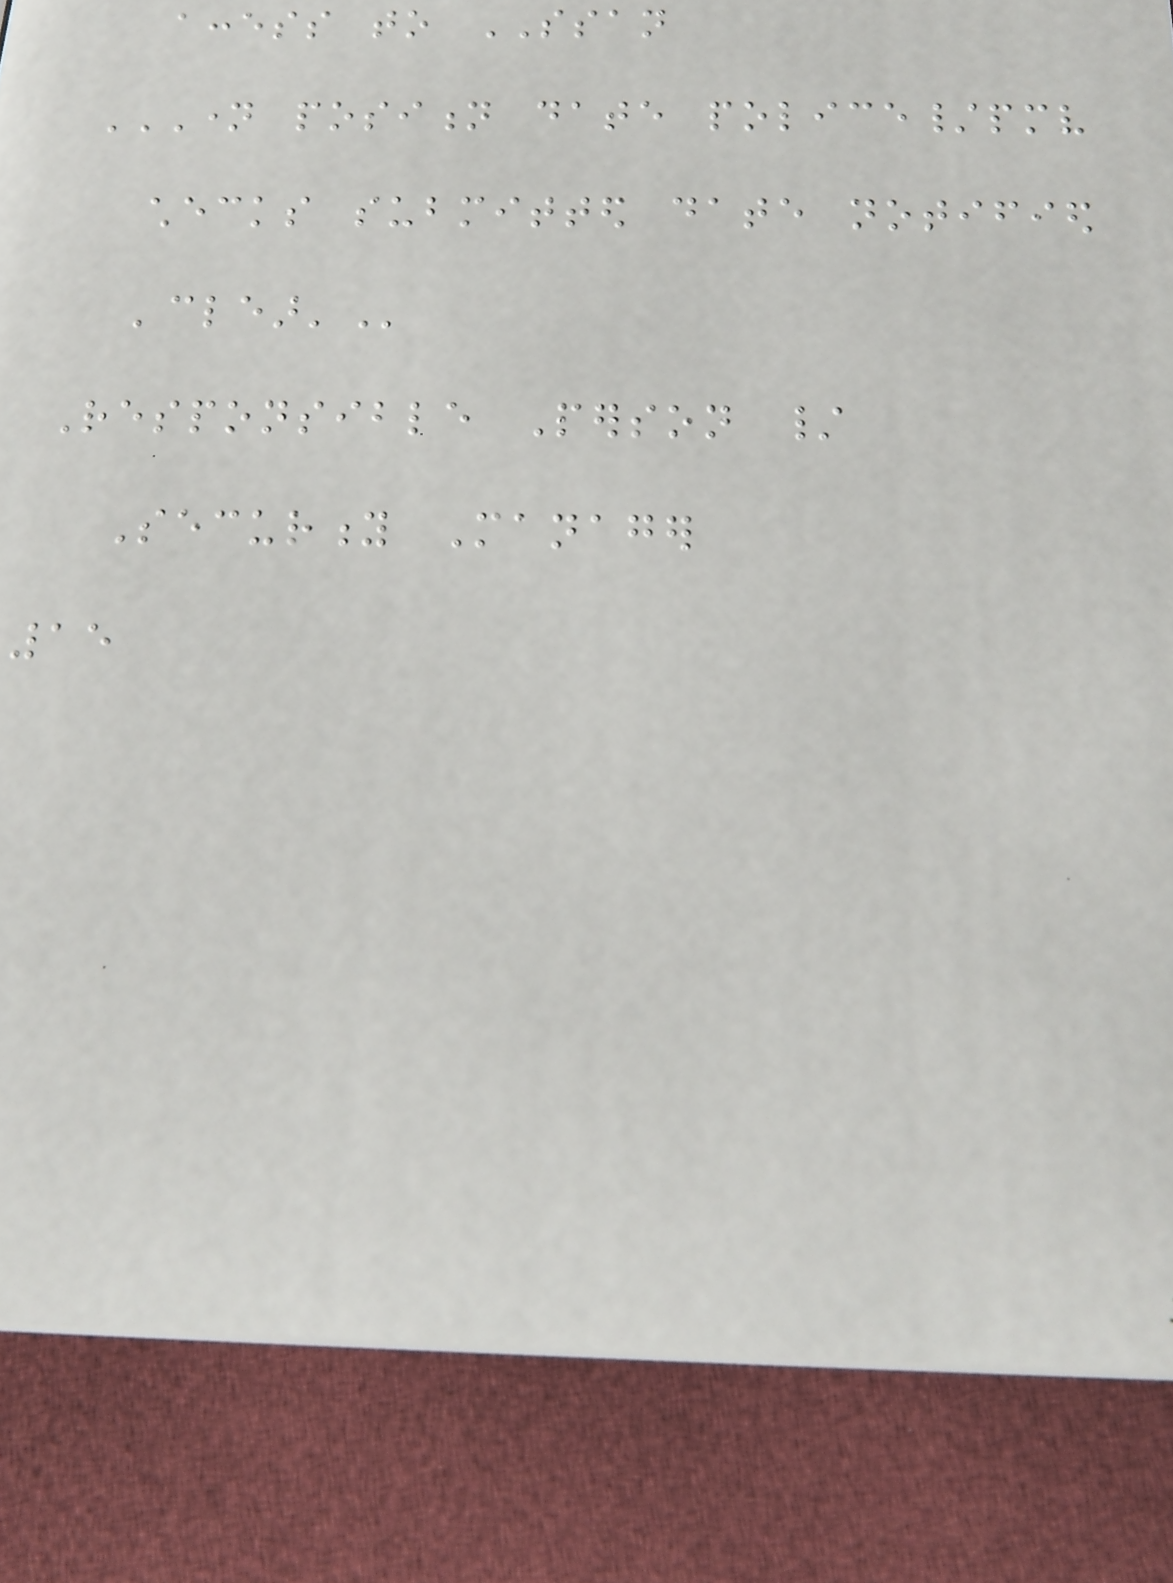access to SSAN
NAME POSITION DATE POLICE/PMV
CHECKS SUBMITTED DATE NOTIFIED
'CLEAR'
Responsible Person /
Security Manager
15
